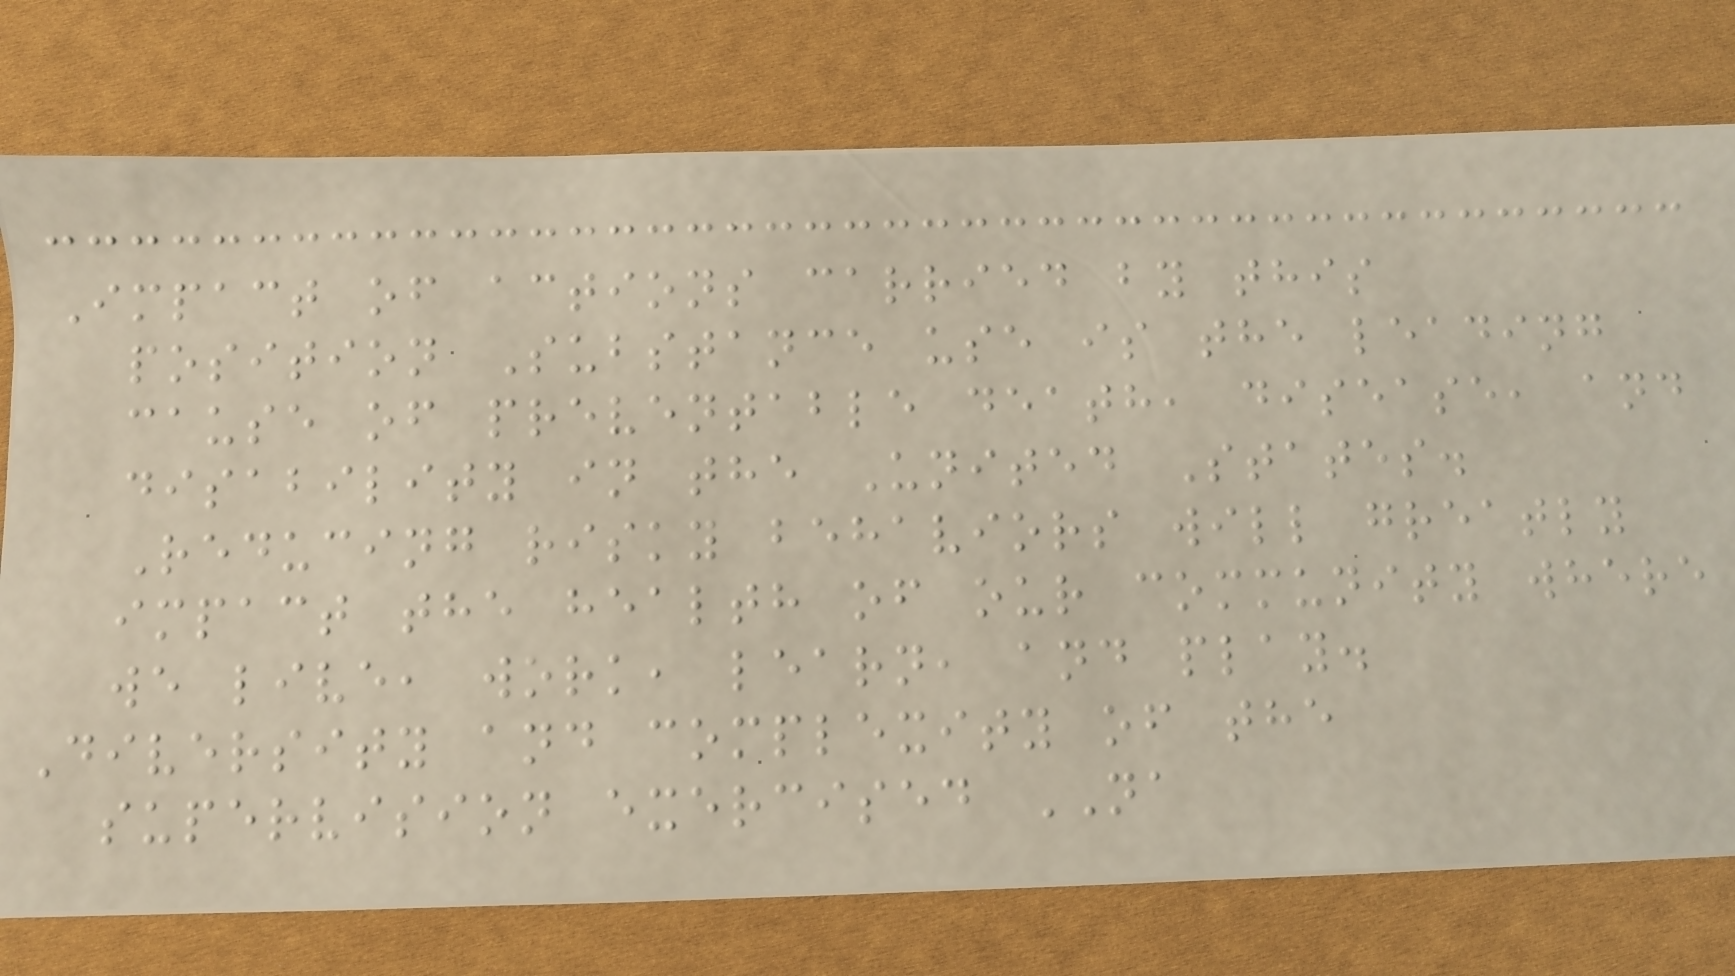Impact of actions carried by this
position Substance use is the leading
cause of preventable death, disease, and
disability in the United States.
Reducing risky behaviors will greatly
impact the health of our community where
we live, work, learn, and play.
Diversity and complexity of the
supervision exercised NA
